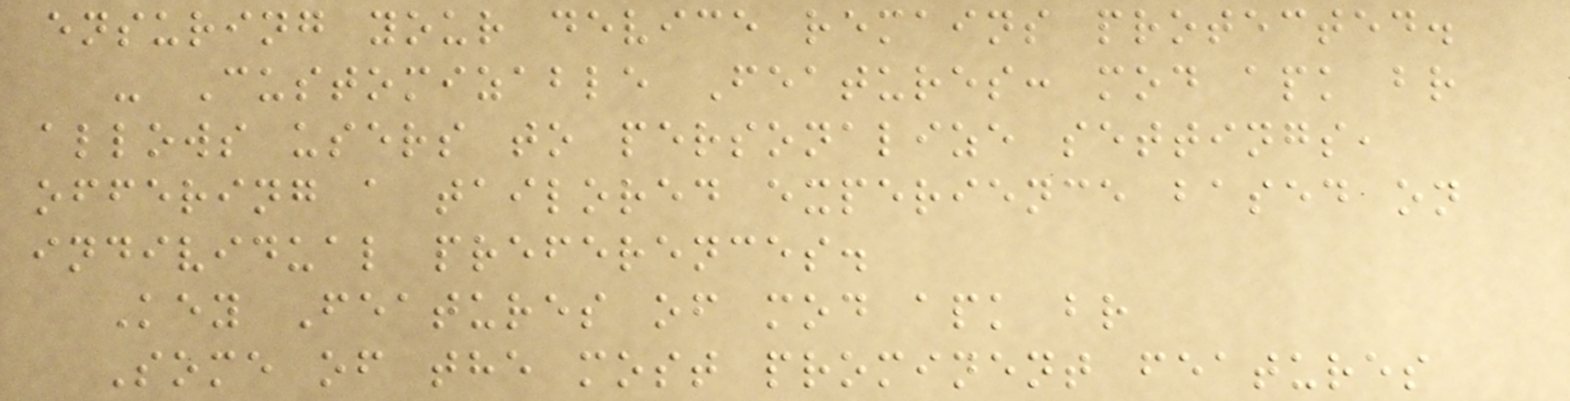ensuring your device remains protected.
- Customizable Features: mod apk br
allows users to personalize settings,
offering a tailored experience based on
individual preferences.
Key Features of mod apk br
Some of the most prominent features
